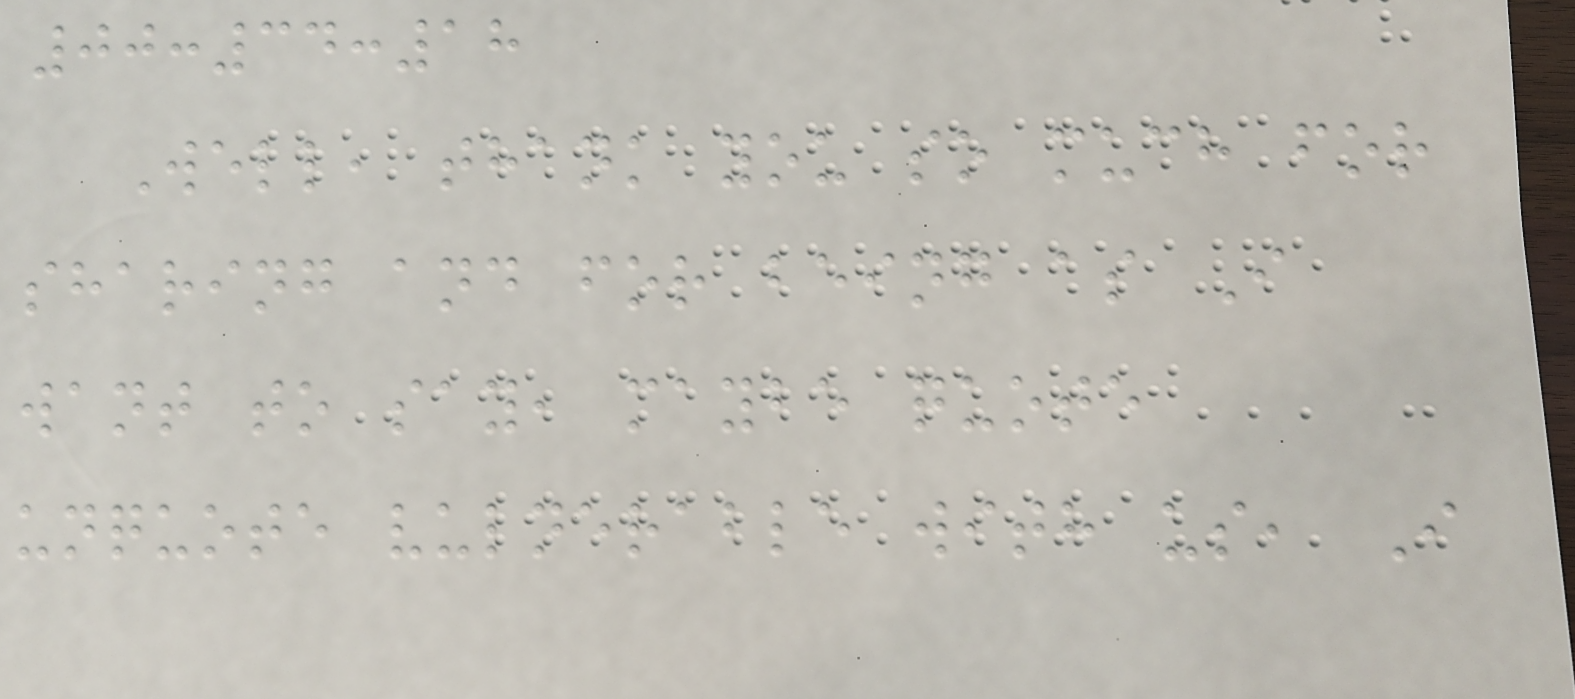00:34:18
Well, thank you so much for
sharing and for being as I
want to say, maybe quote
unquote vulnerable with us, I
